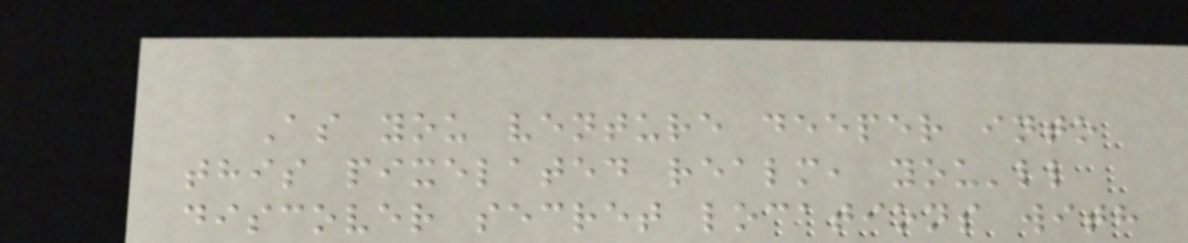As you venture deeper into
this pixelated realm, you'll
discover secret locations with
